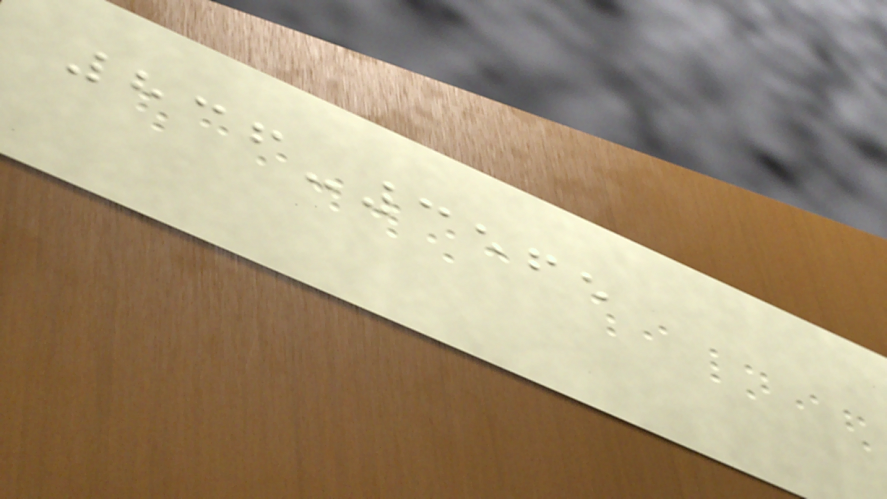836-3565
